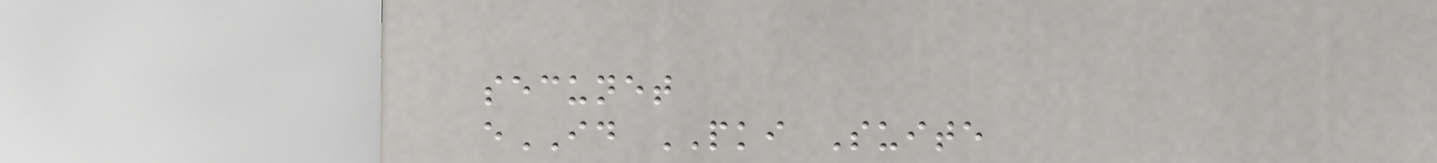secunet
eID PKI Suite
